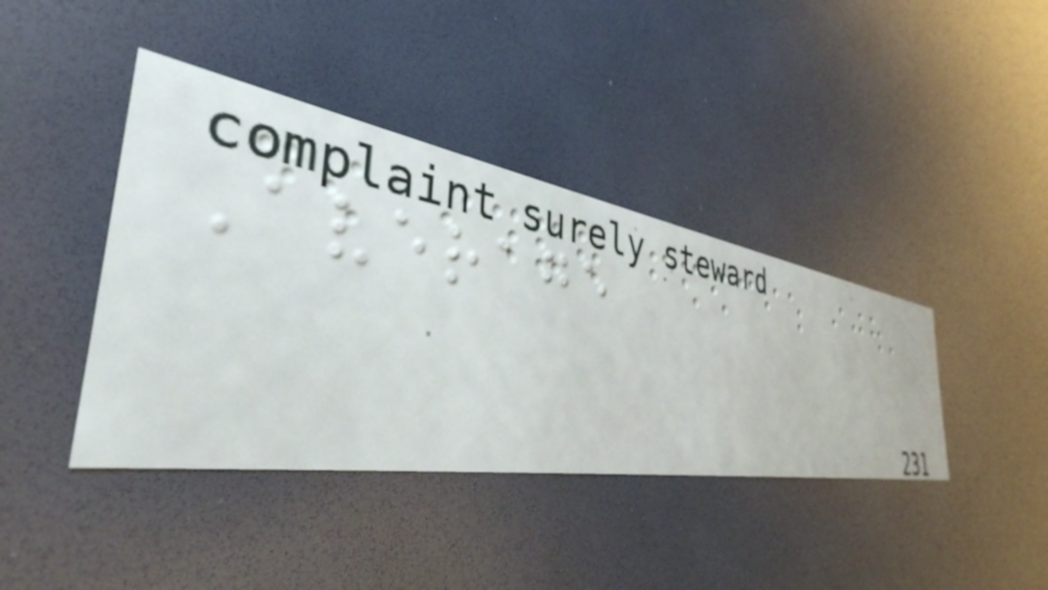Average
